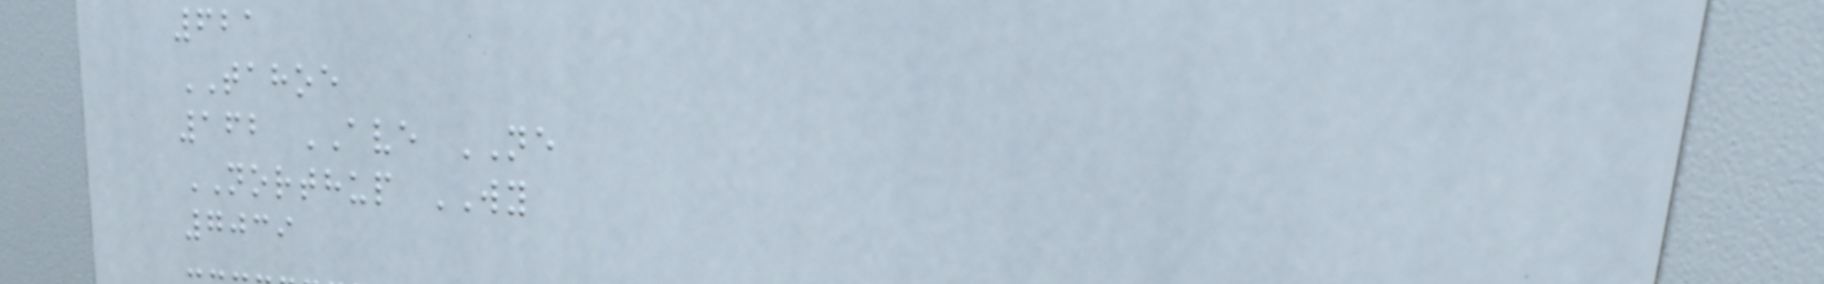621
TAHOE
162 AVE NE
NORTHUP WY
7039
